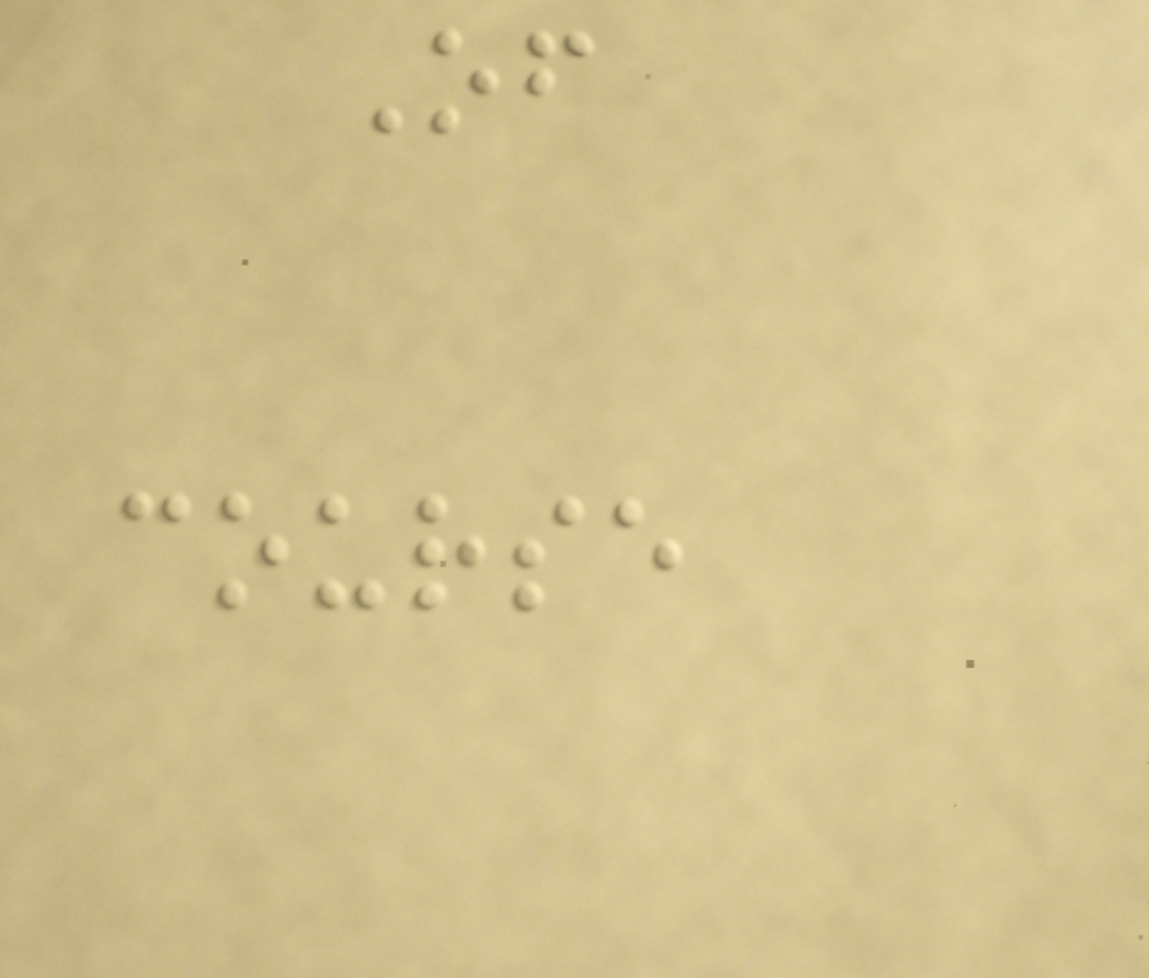Of
course
